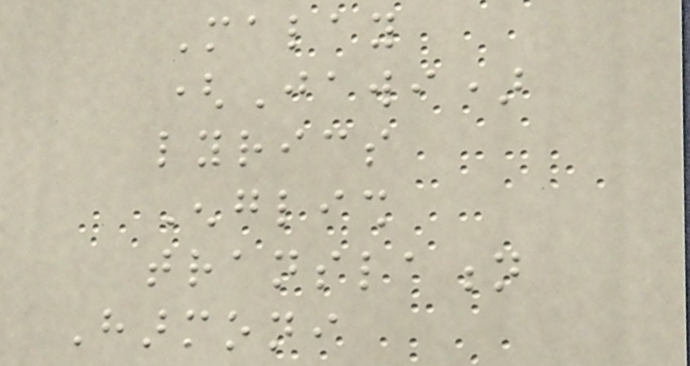Malay
(Jawi)
lyrics
English
translation
Harmoni
